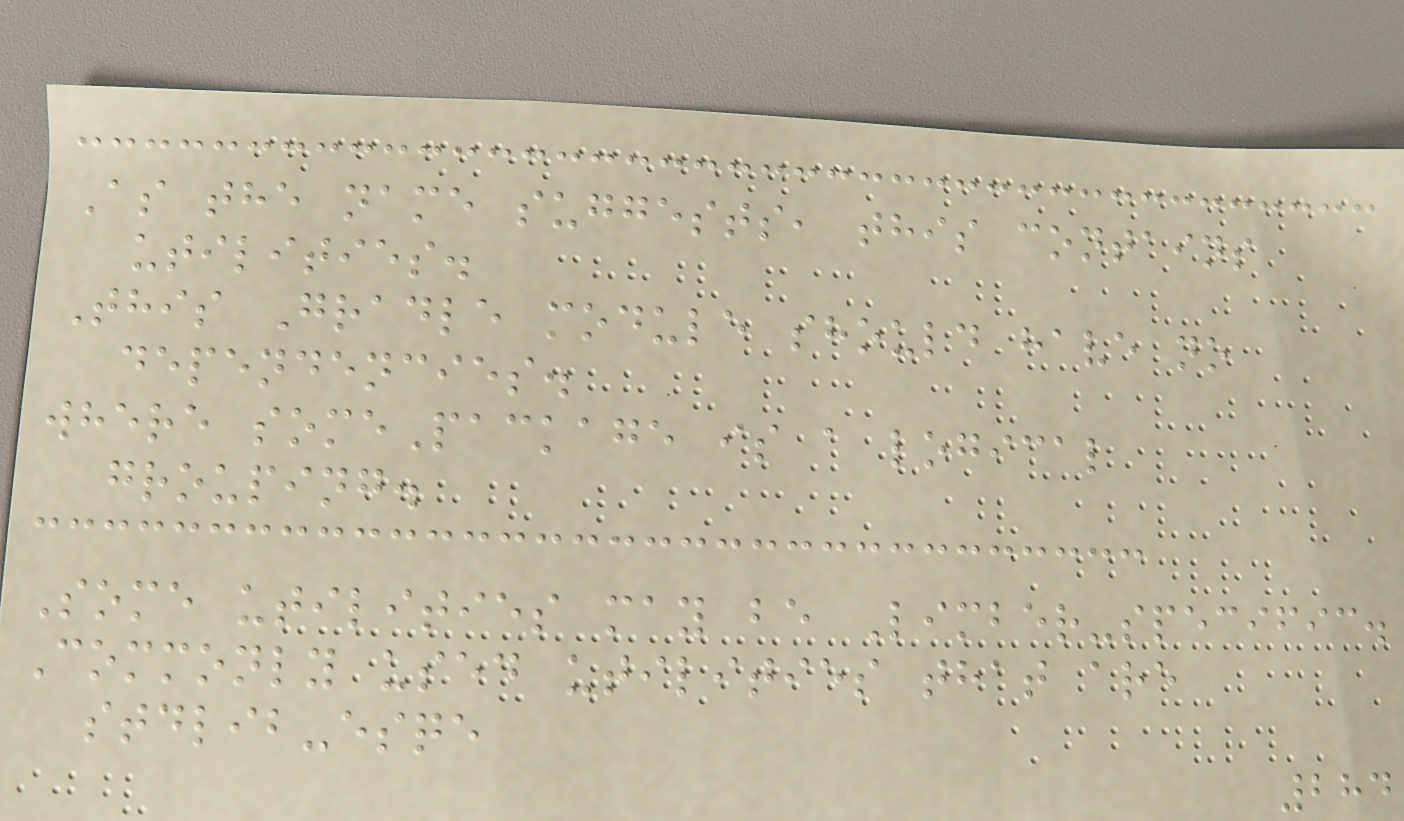As the name suggests, this contains
utilities.
This Gradle module should have no
dependencies.
where somePackage is a logical
grouping.
Some utilities may be Limber-specific.
Commonly used utilities that are
stdlib-esqe
284
